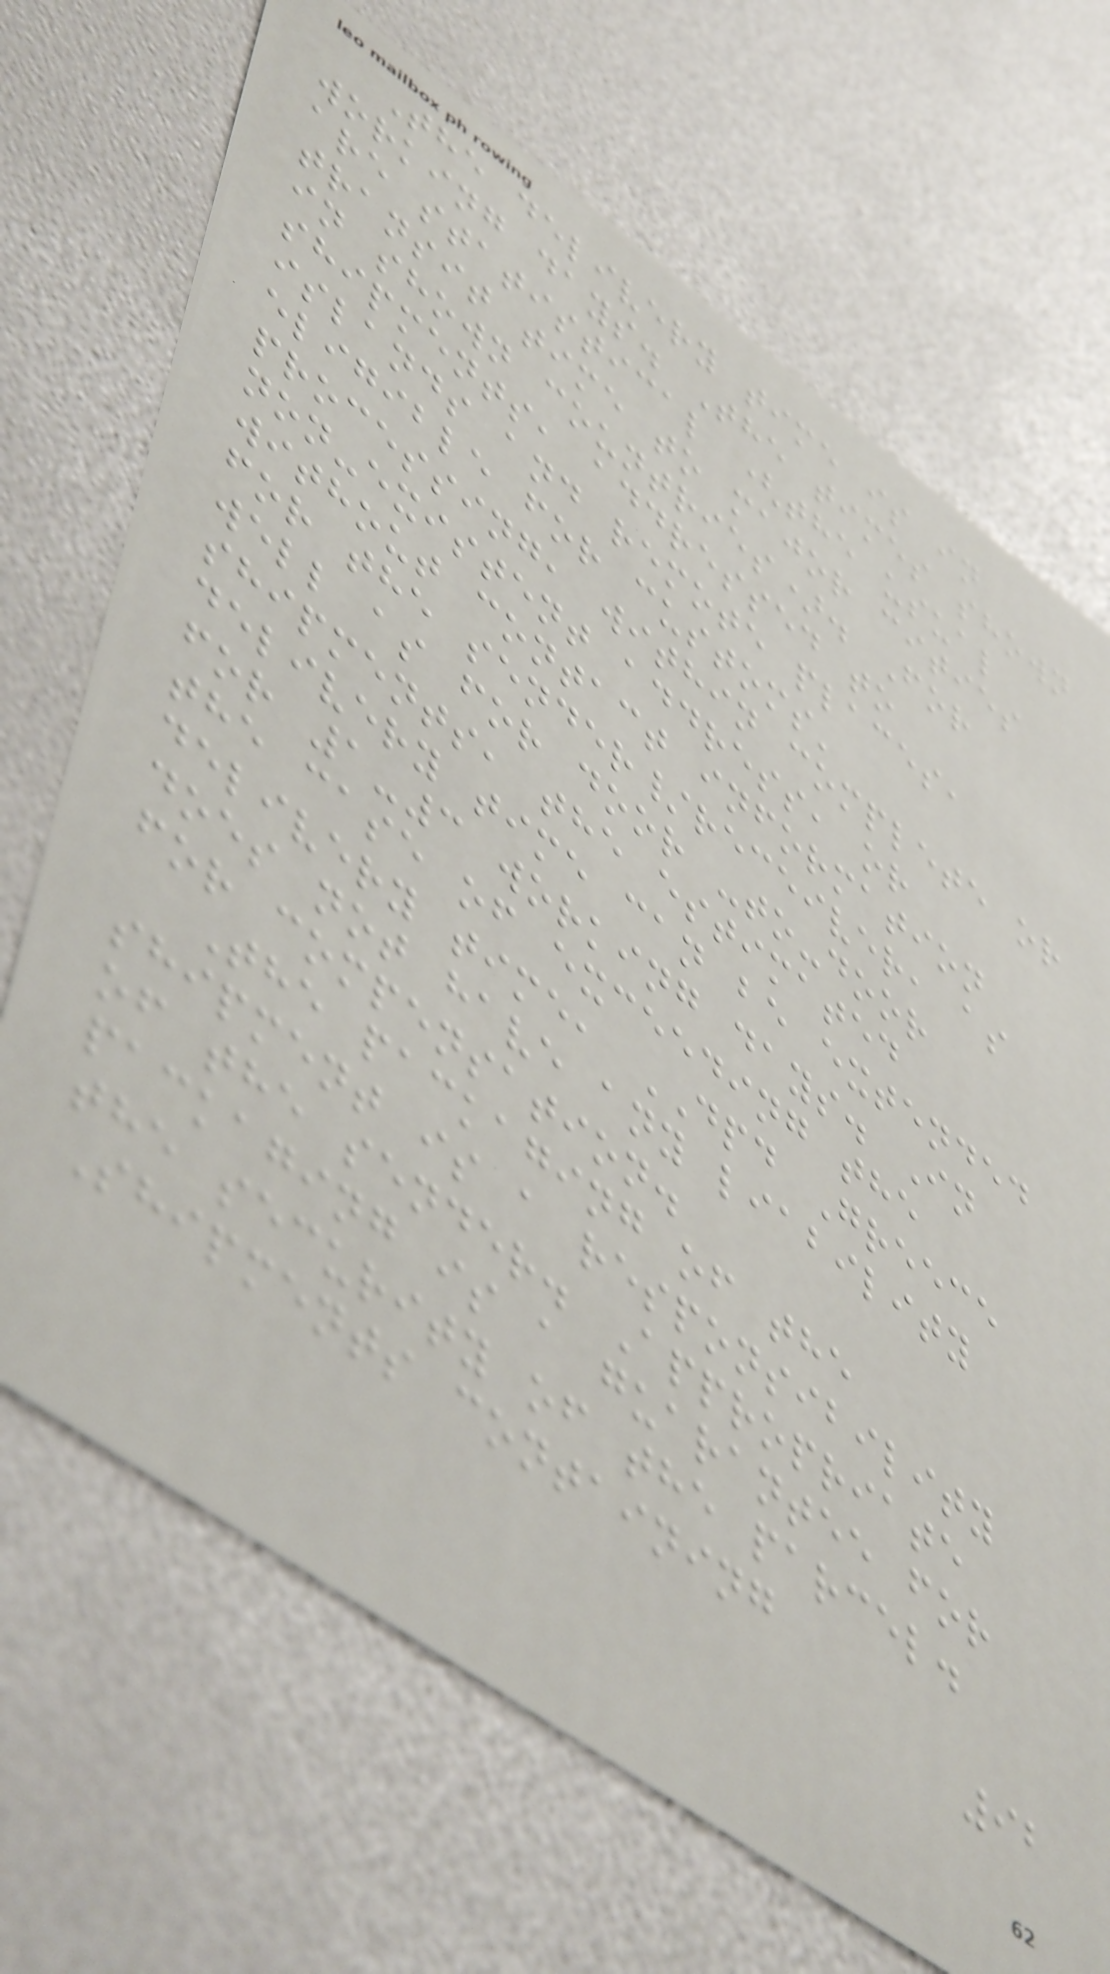The delivery time is in
working days. The times shown
are statistical (the usual
transit time to major cities
in shown countries). For
shipments, addressed to
islands and remote places,
eligible for customs'
processing, within complete or
non-existent address, or
without contact information
for the sender/receiver, as
well as for door -to-door
shipments, the estimated
delivery time can be extended
for 1-3 working days. In
the case of exceeding the
delivery time, DPD Greece
does not have any liability
for compensation.
The packaging of the
shipment is a responsibility
of the sender. Appropriate
packaging is a guarantee for
the security of the parcel.
Shipments containing
92
